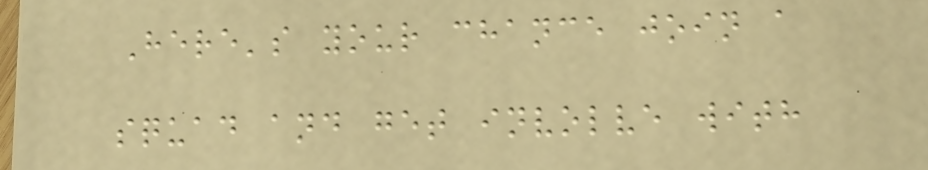Here's your chance join a
squad and get involve with
